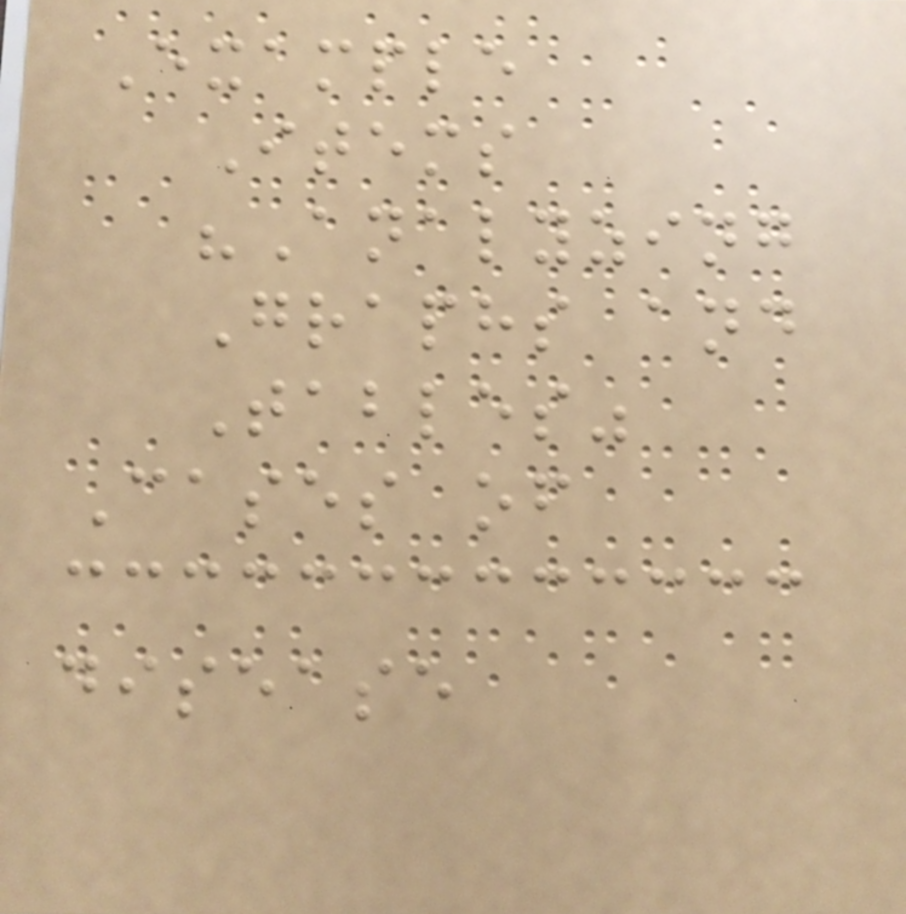Example
Items
"Analyzing
Graphs and
Tables"
Cases of
disease
